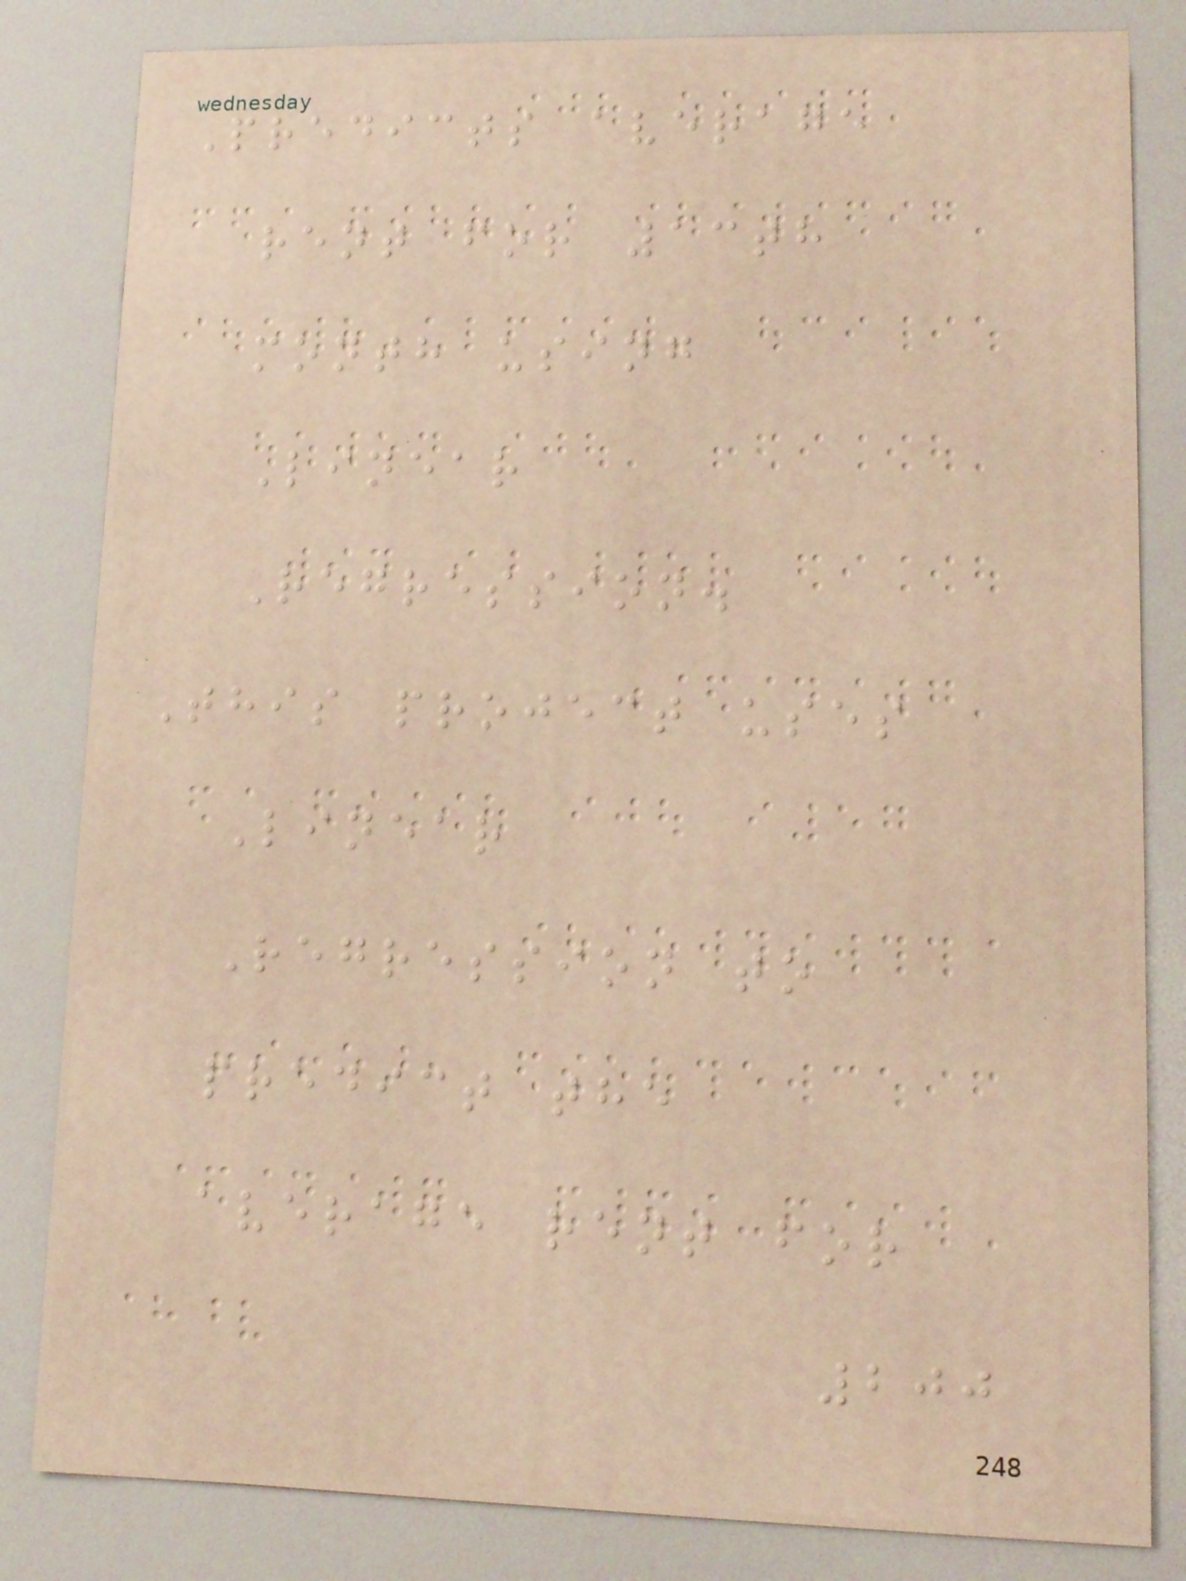Predicts average
rent for 13th
month using
Linear
Regression.
This project uses
Linear
Regression to
predict the
average rent for
200
